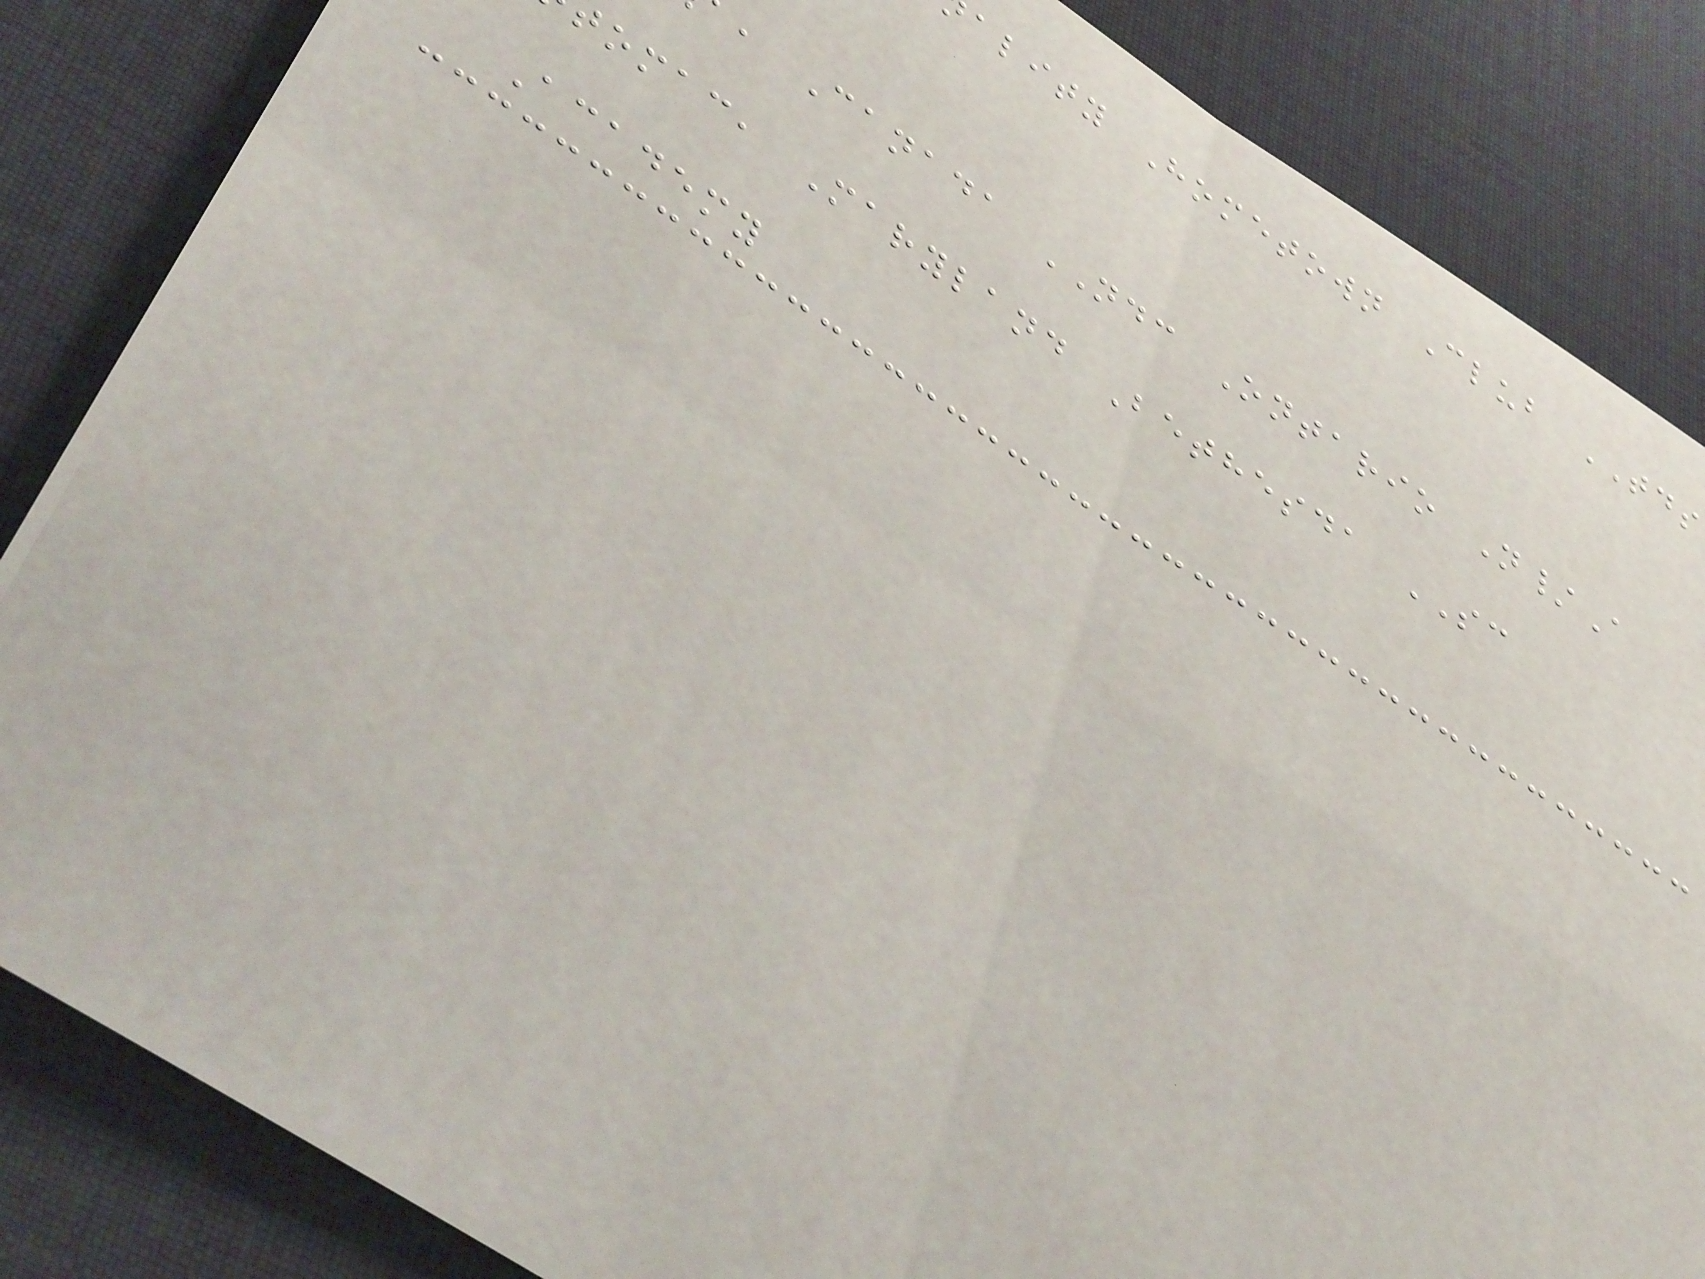ality Hometown Club TDS
, Canada NDC Ontario N/A
omac, Maryland Bethesda SC
Academy
